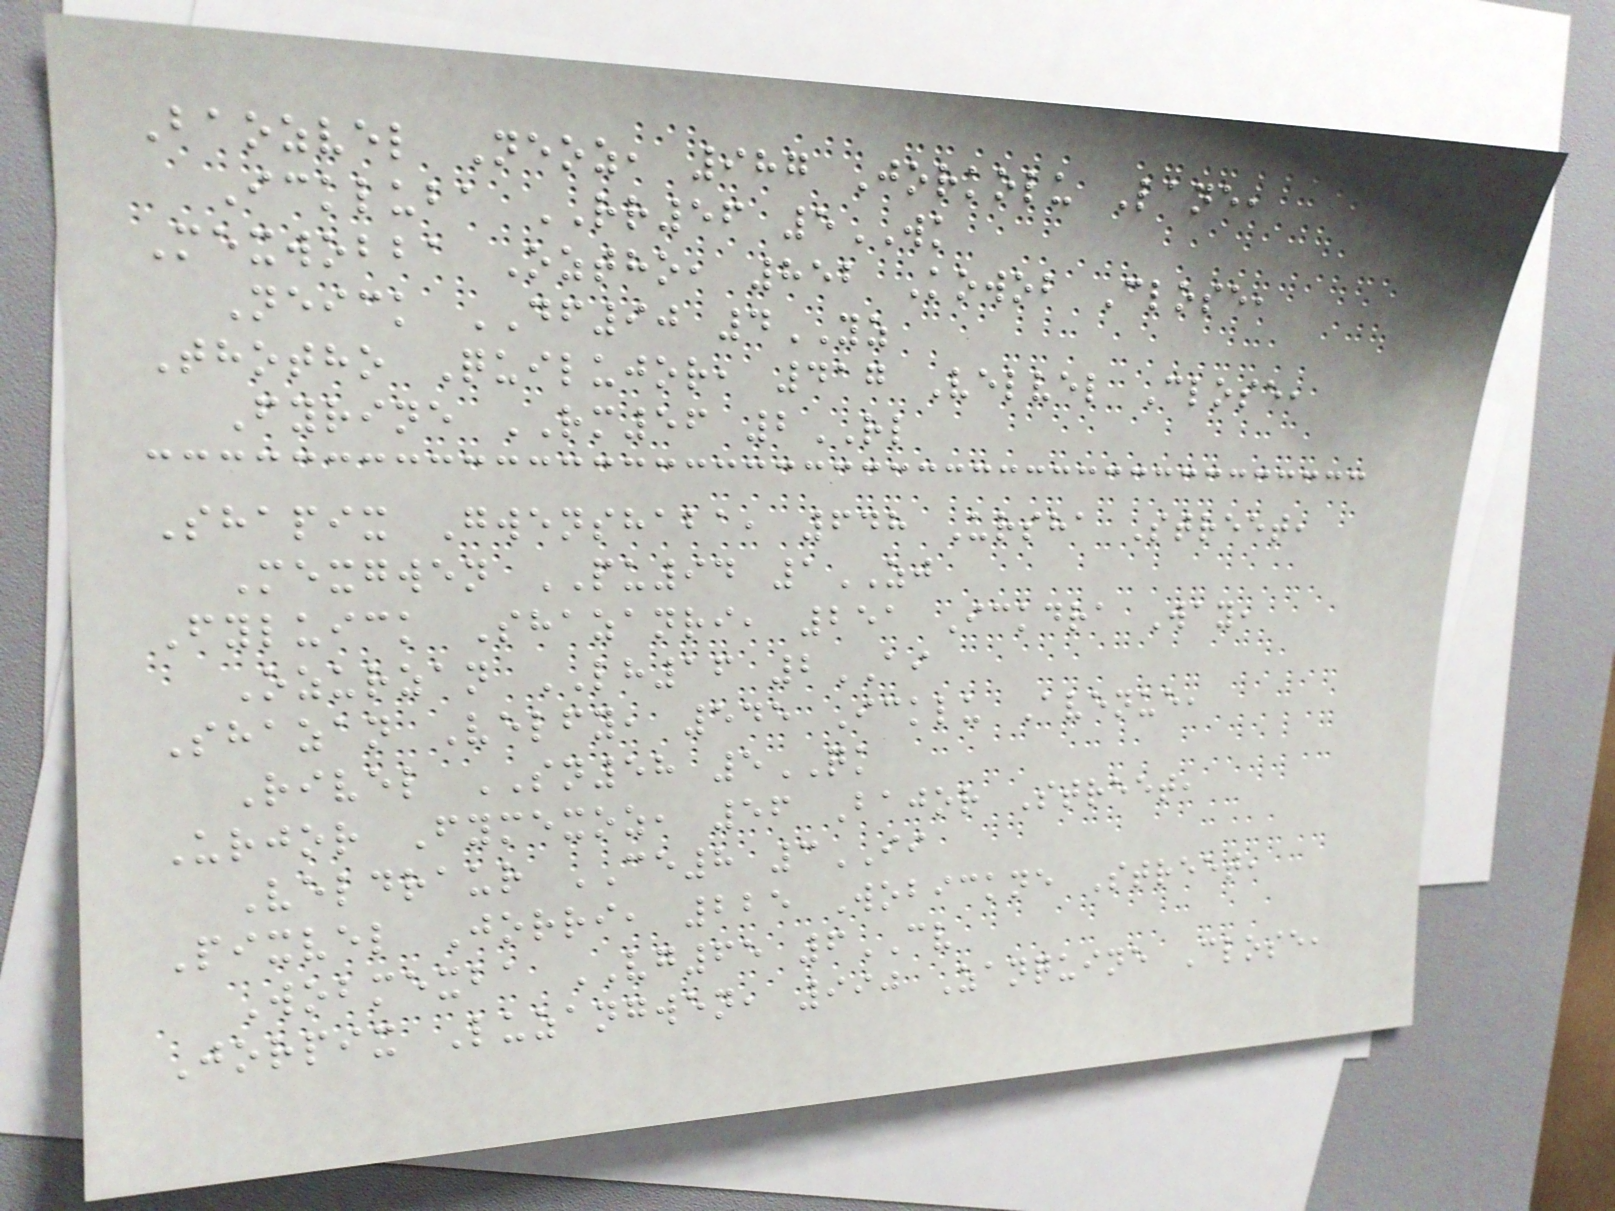Baozvel Neoz, 987 Jorkolu Lane,
Ickluba RR56 5WK
Mexwobba Oztho, 852 Kowob Close,
Neick DF90 4YZ
Thotho Quilujor, 417 Velvel Close,
Fyrine RM56 2RL
Shapix Gwenshaba, 648 Ursha Street,
Mexgwen PU94 1ZJ
Fyluick Shazanri, 251 Ickdra Way,
Ozurzan LH16 2AI
Shazan Velfy, 545 Icklu Avenue,
Rivel SN58 5QK
Urjor Fymexoz, 56 Bajor Street,
Veldraur CE8 3II
Pixvel Jorri, 225 Wobickne Street,
Wobmexba VG65 6CV
Jorpix Luzangwen, 990 Zanquine Close,
